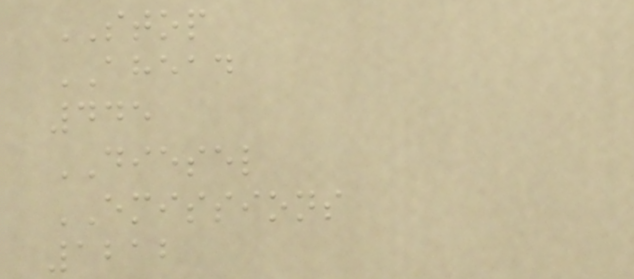STOP
AHEAD
445
DIESEL
EMISSIONS
1212
